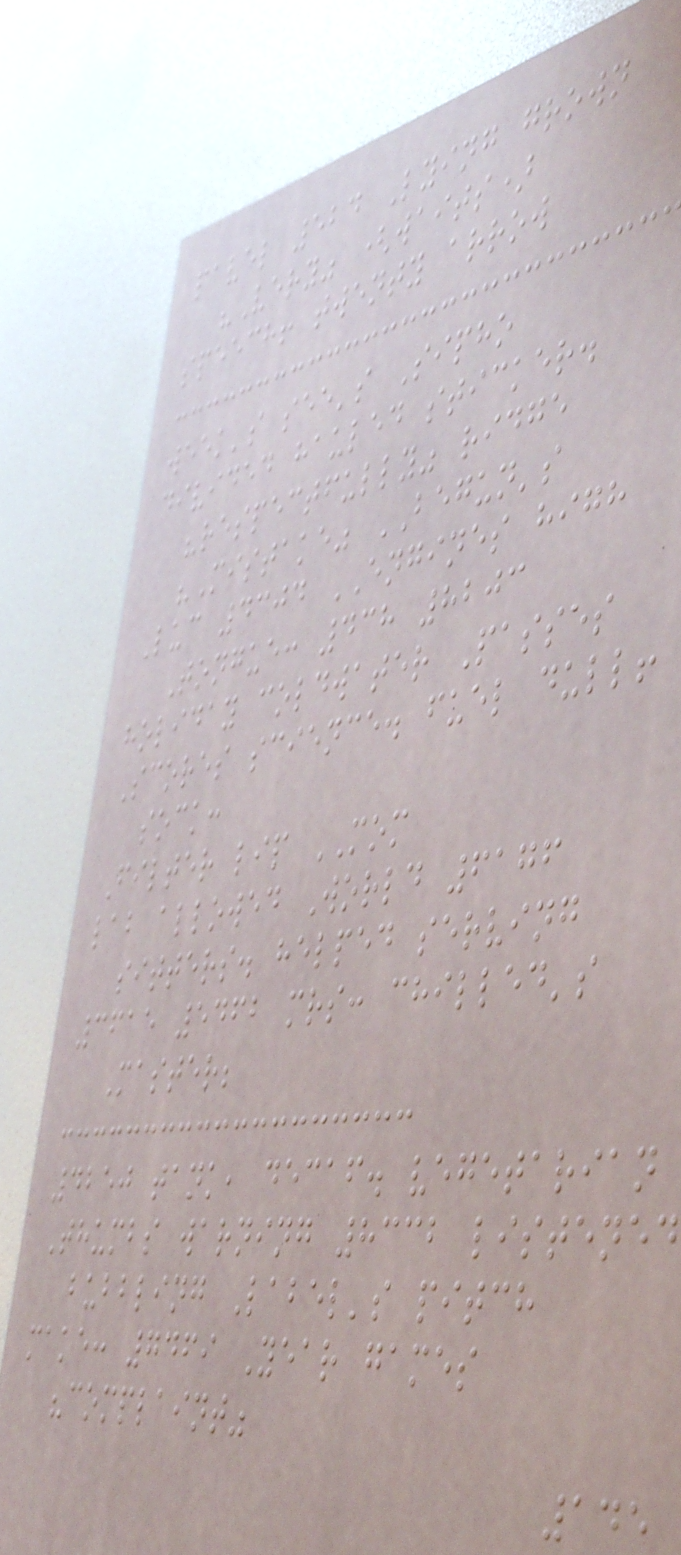pavel 524 Lying grown
"Very" (waits)
speech! twenty arrow
week's see's Sipho
divided hauled sticker.
"respectfully" ridge
"Mistake" BEGUN's
Luc 4304 ENGINES high
Tongue: 438 8203
holiday coldwater Passes
Scores science. fuel dull!
sock:
Filter lip MOM
lab allowed World 6176
sitters. helped serving
3615 5462 mrs: chilled's
Master;
4250 tank, decaf. vegetarian
Thumbs warning 8332 listened
bubbling Label's pitch
make: 7469 Year games
"complaint"
145
